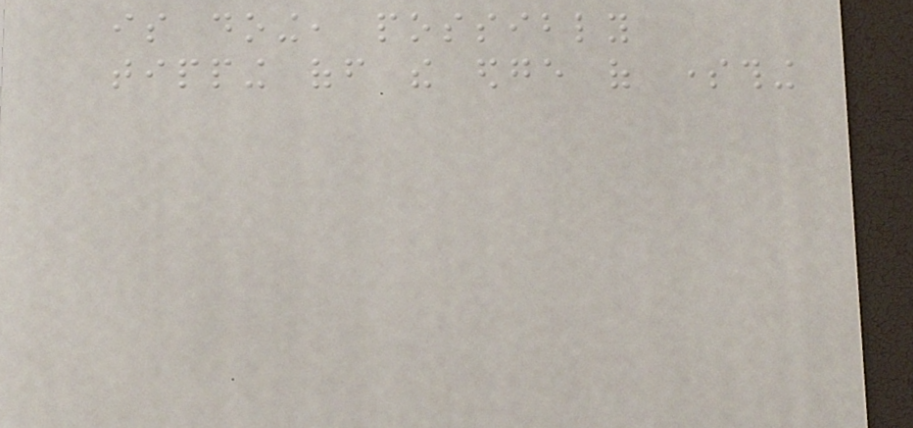is doing, possibly
tipping off the edge of something
